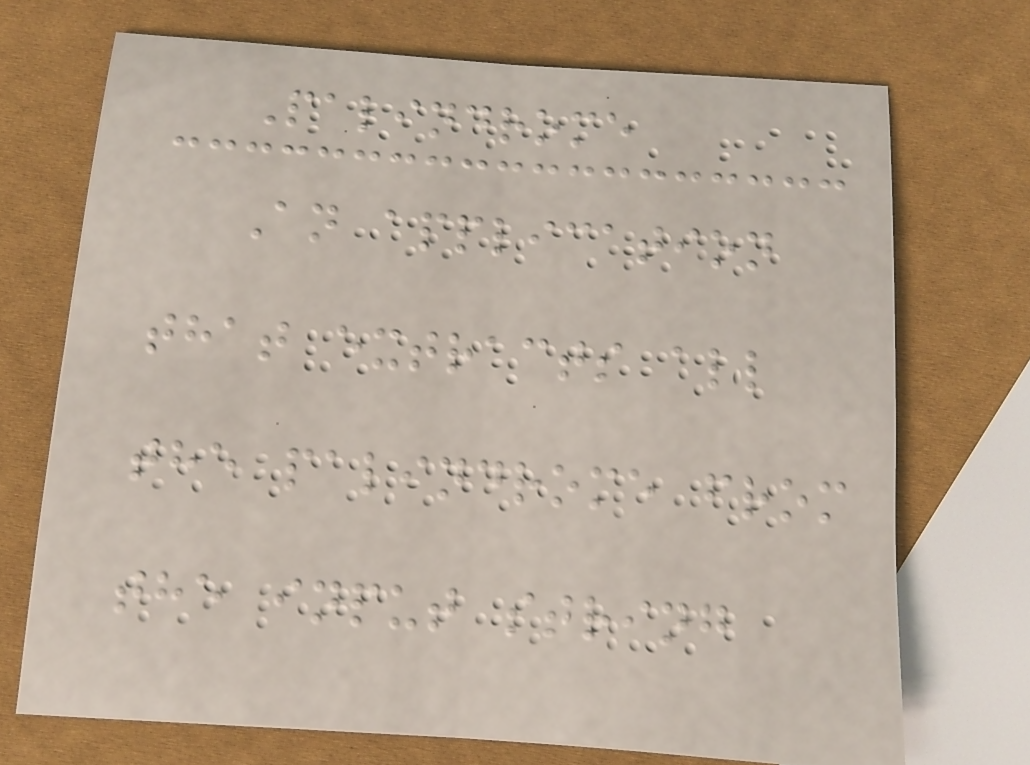Palindrome
An application
that extracts all
the palindrome from
the input string
